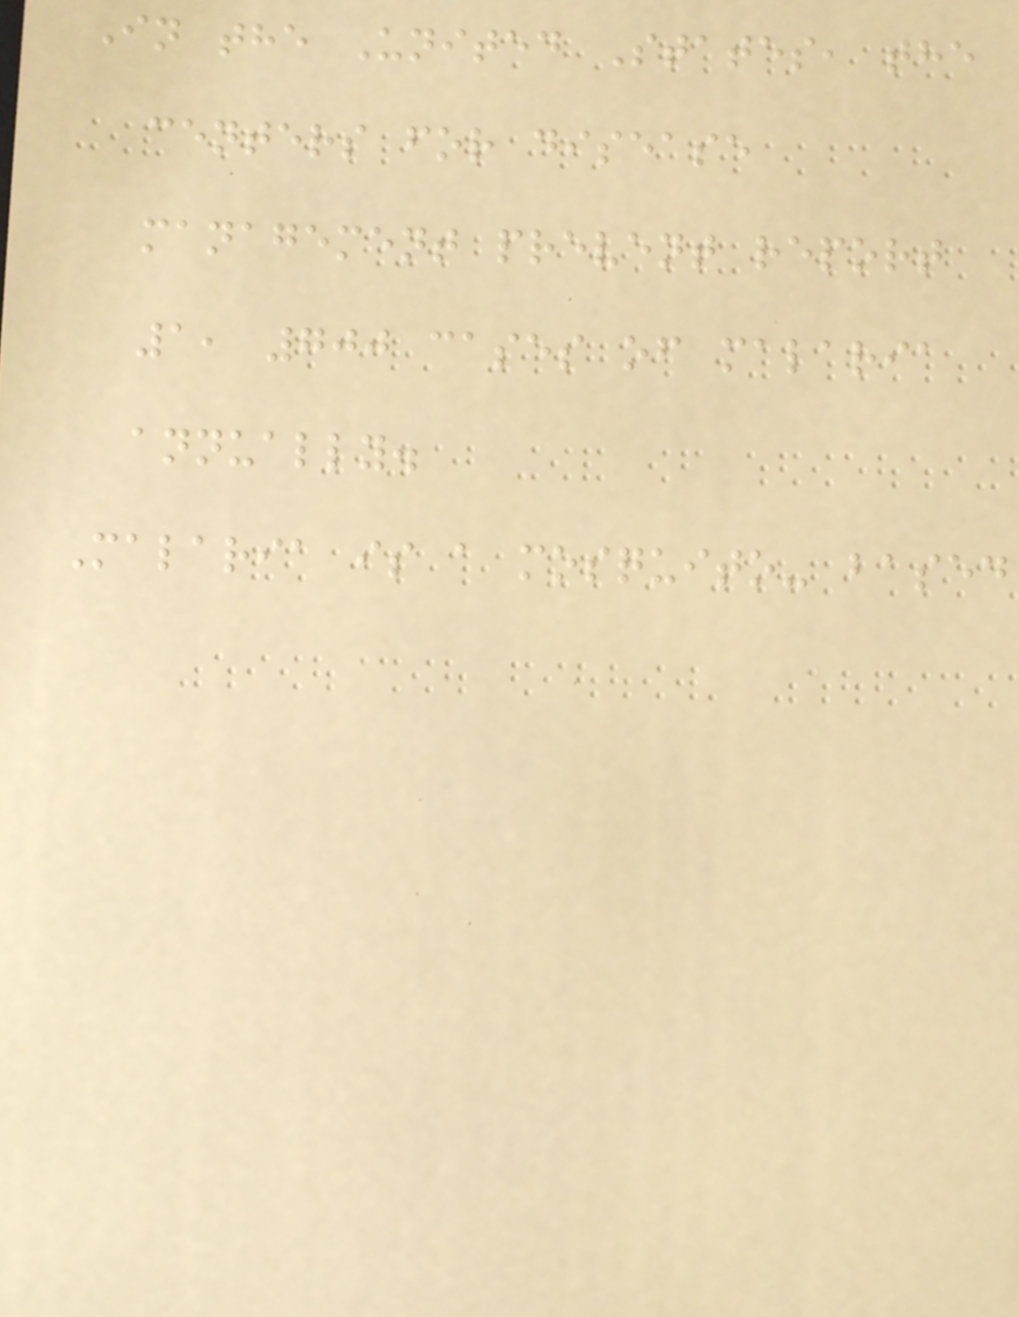In the United States, the
centers for disease
management prevent report
1, 700 cases of malaria
annually.
Malaria is a mosquito- based
